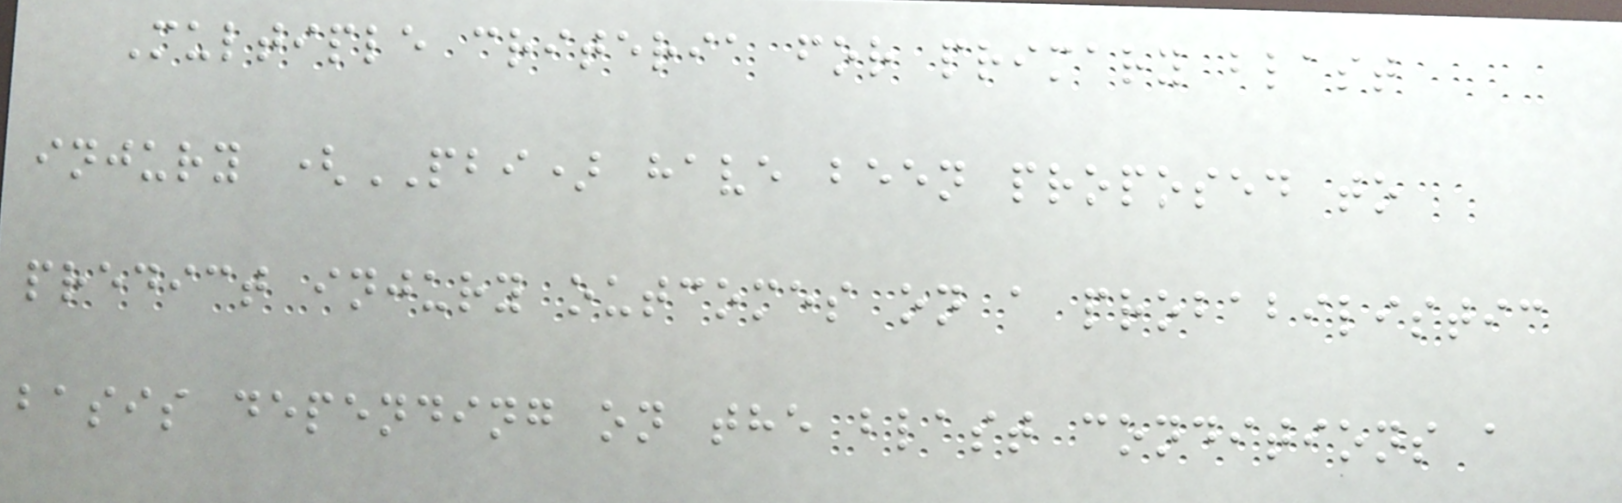Multiple criteria for primary blast
injury (PBI) have been proposed to
predict injury outcomes on a probabilistic
basis depending on the blast conditions a
